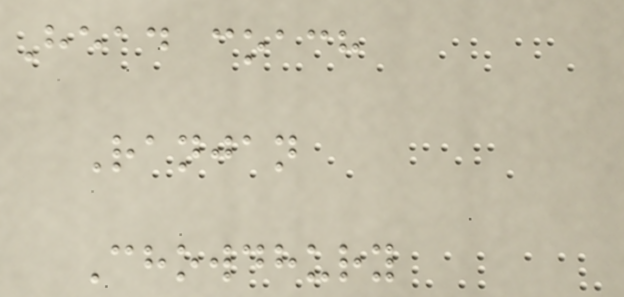Head coach
Ranjan
Chowdhury
